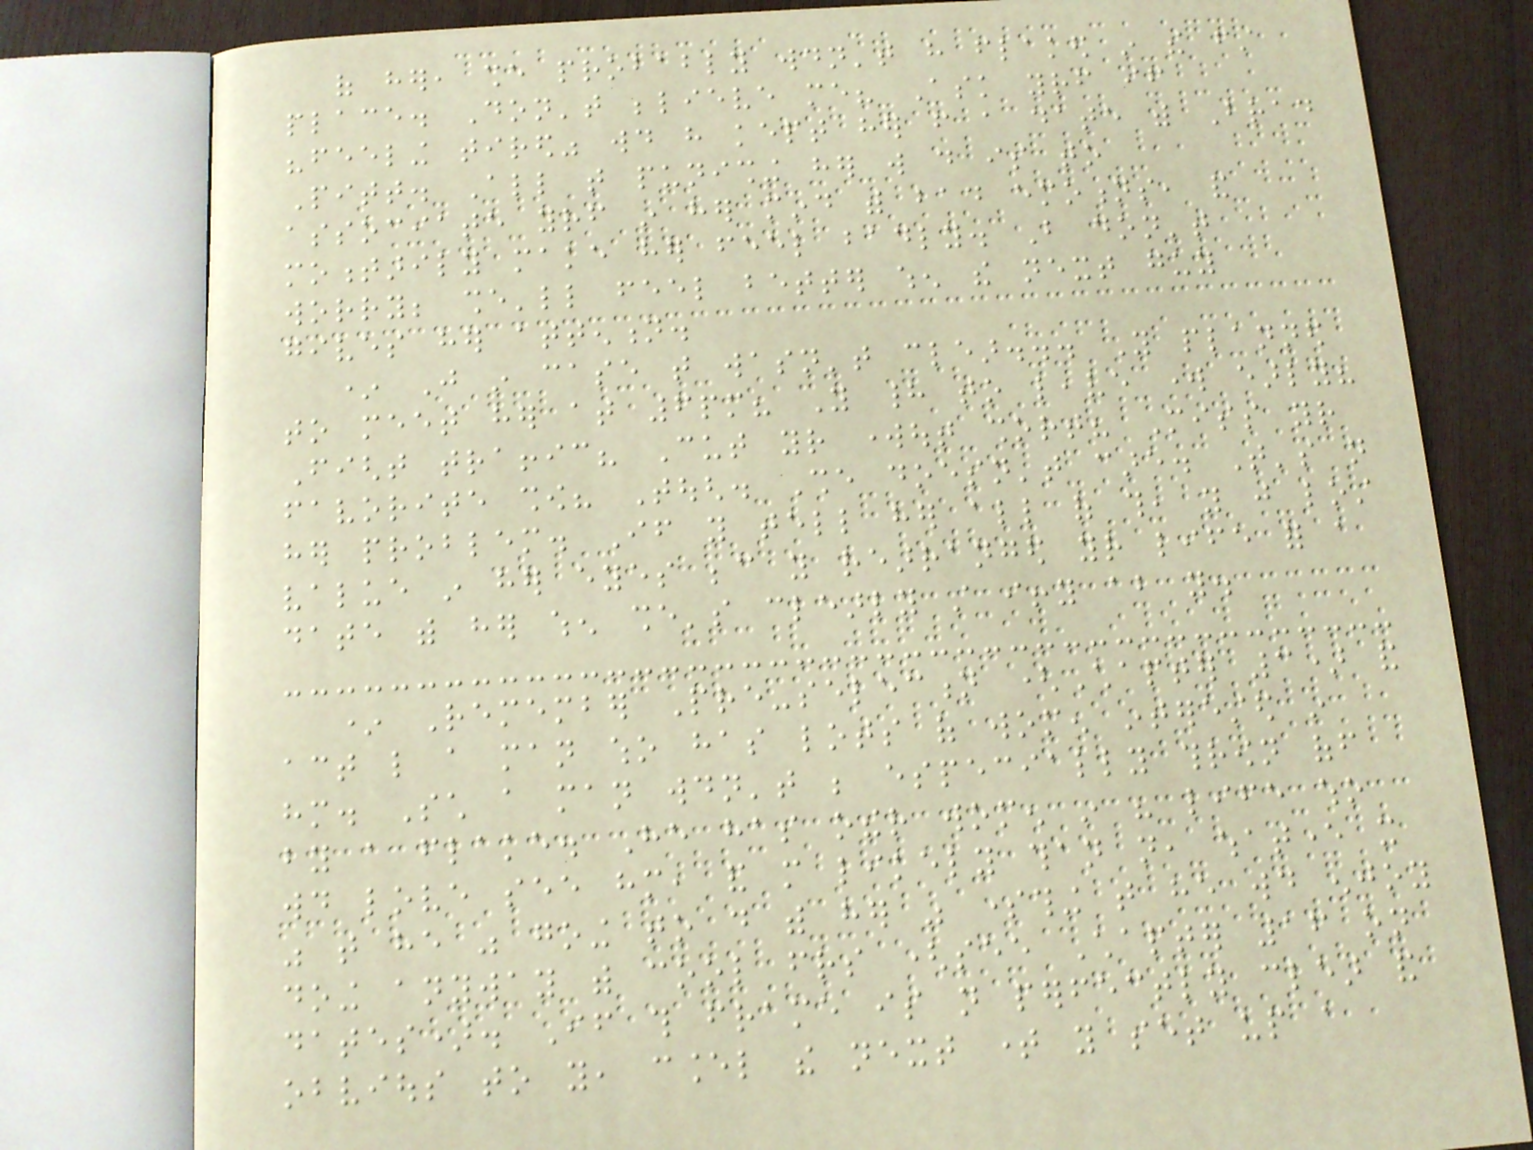of her, she probably wouldn't have flaked in the first
place. Don't believe me? Ask yourself if
"feeling tired" would have kept her from a date with Brad
Pitt. All that punishing her will do is to
associate yourself in her mind with bad emotions, and
momentarily make her feel badly. But don't
worry; she'll feel better when the next guy
gives her attention.
* Just in case that wasn't clear... You planned
to meet her at 6pm? You had to leave work early?
Fight traffic? Cut your workout short? Miss your
favorite show? Tough. She doesn't care. That's not
her problem. If you tell her all of this, you just lost
value in her eyes because you rearranged your life for a
date with her when she's clearly still iffy about you.
* Remember Pre-selection (Chapter 3) and
act like a man who has lots of women interested in
him. Such a man wouldn't be especially thrown off
by a flake. He has other women in his life who
would love see him, and more likely than not, whatever it
was that he was going to do with her was something that he would enjoy
doing anyway with cool friends (see Chapter 16 on
dates). If this frame is not perfectly clear and
obvious to you, cancel the next time you set up a
